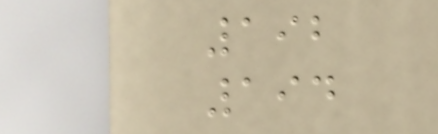192
194
